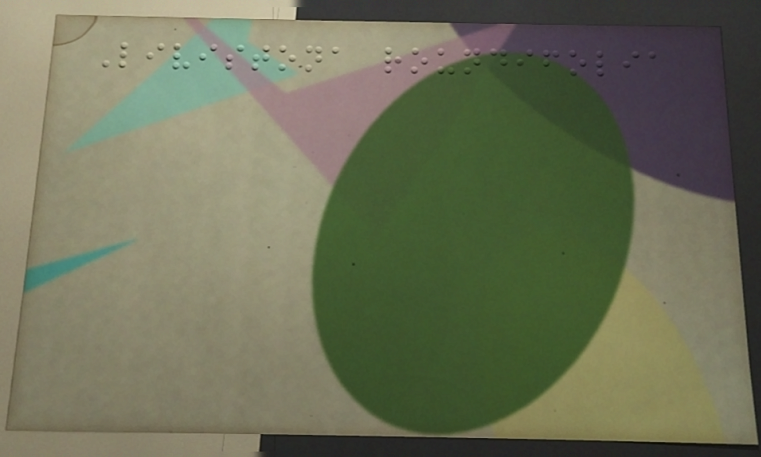Livistona roundifolia
